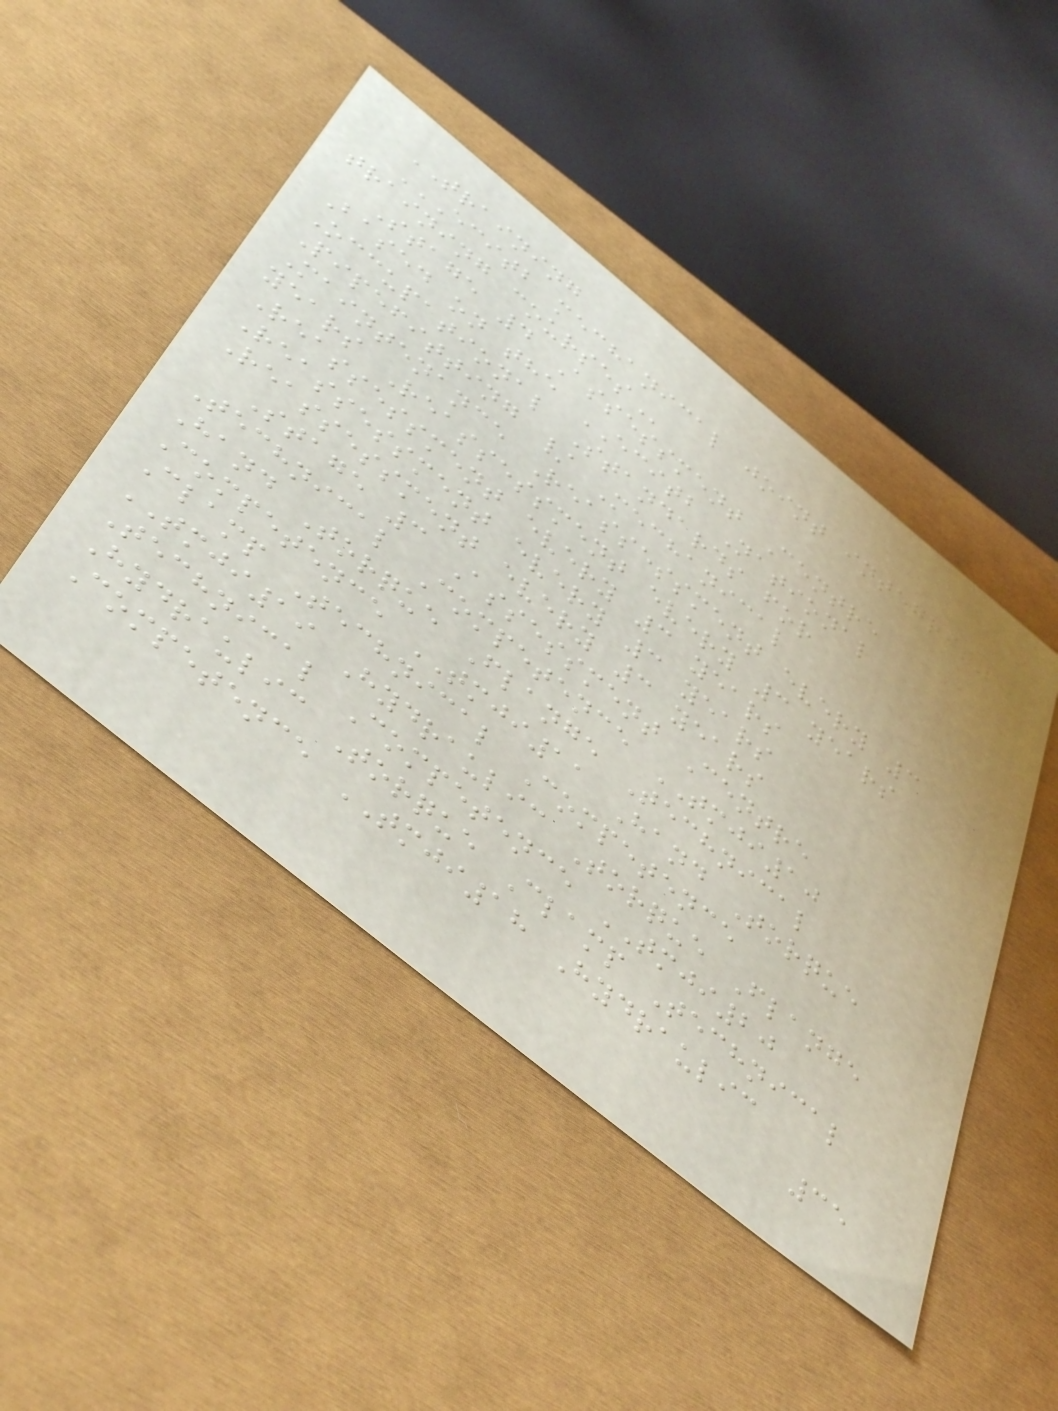TRAINING
ECITB MECHANICAL JOINT INTEGRITY
TRAINING COURSES
Stage 4 Assessment Centre
Based on the ECITB National
Occupational Standards for
Pipefitting / Mechanical
Maintenance Reassessment every 3
years Reassessment every 3 years
Reassessment every 3 years
Reassessment every 3 years
Reassessment every 3 years
Stage 3 Assessment Centre
Technical Competence TMJI10
Hand Torque Flange Technical
Competence TMJI11 Hand Torque
Clamp Technical Competence
TMJI19 Hydraulic Torque Flange
Technical Competence TMJI20
Hydraulic Torque Clamp Technical
Competence TMJI18 Hydraulic
35
